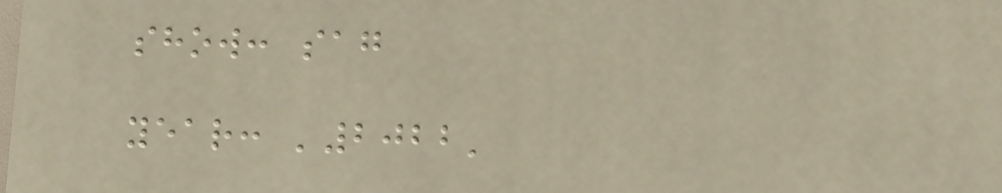show: sag
year: '2022'
